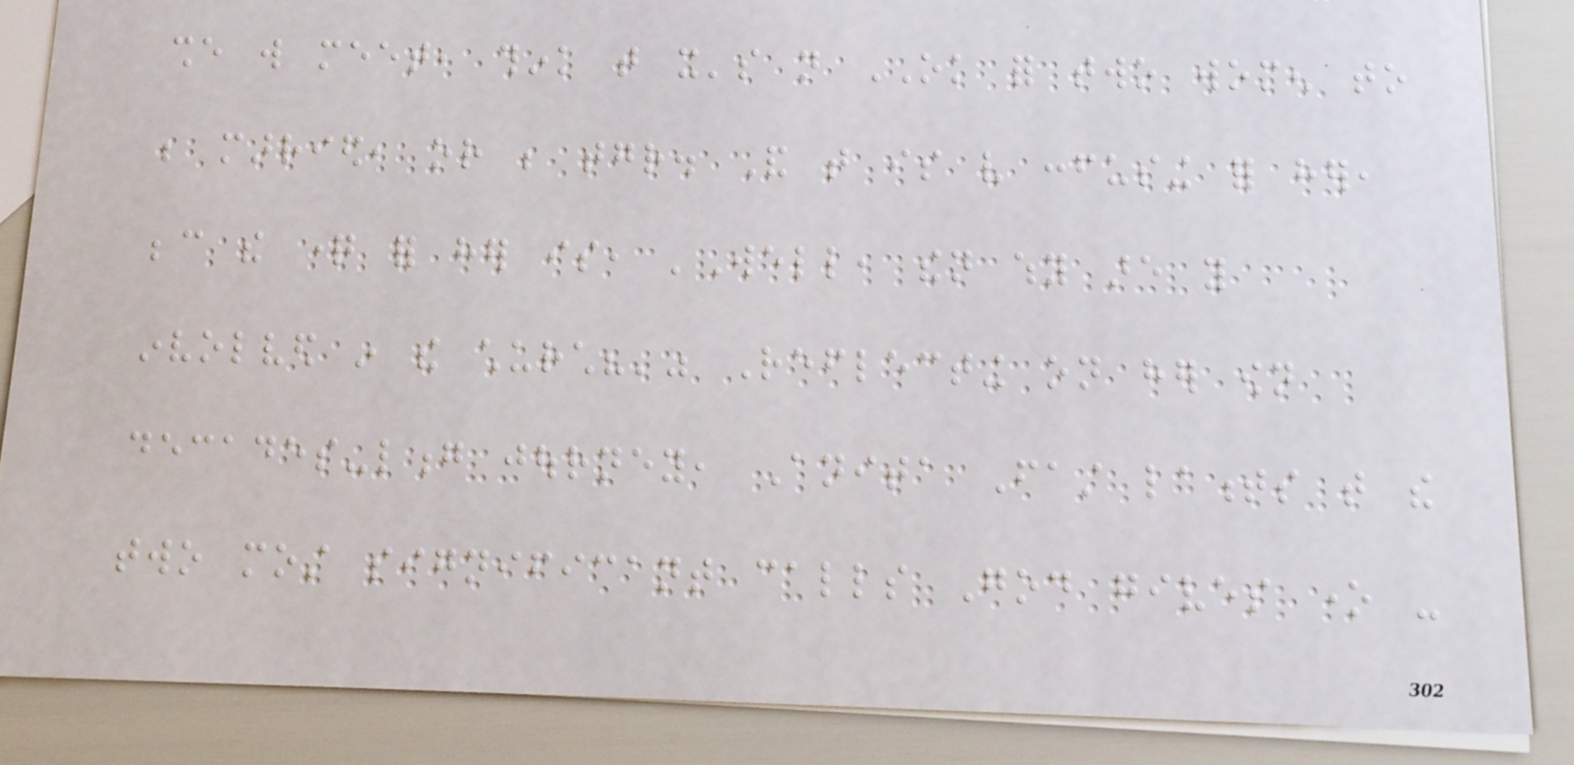she will meet, think that it's not OK for two women to
be married, or be together. And that is very confusing for her,
because the question for her is, 'Well, then why are you
involved in the church?'" Reflecting on her own
decades-long journey, Anita Fast laments that the
two most significant calls God gives one -
